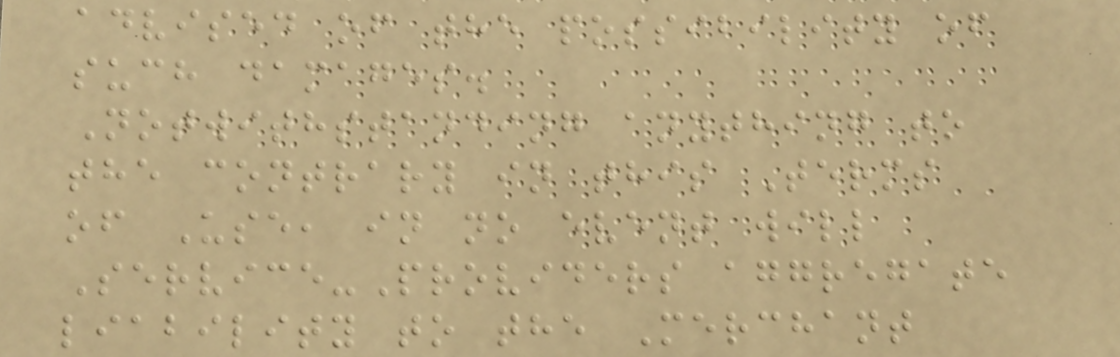advised of the possibility of
such damages.
Notwithstanding anything to
the contrary in this Terms
of Use, in no event will
Service-Providers aggregate
liability to the Merchant
